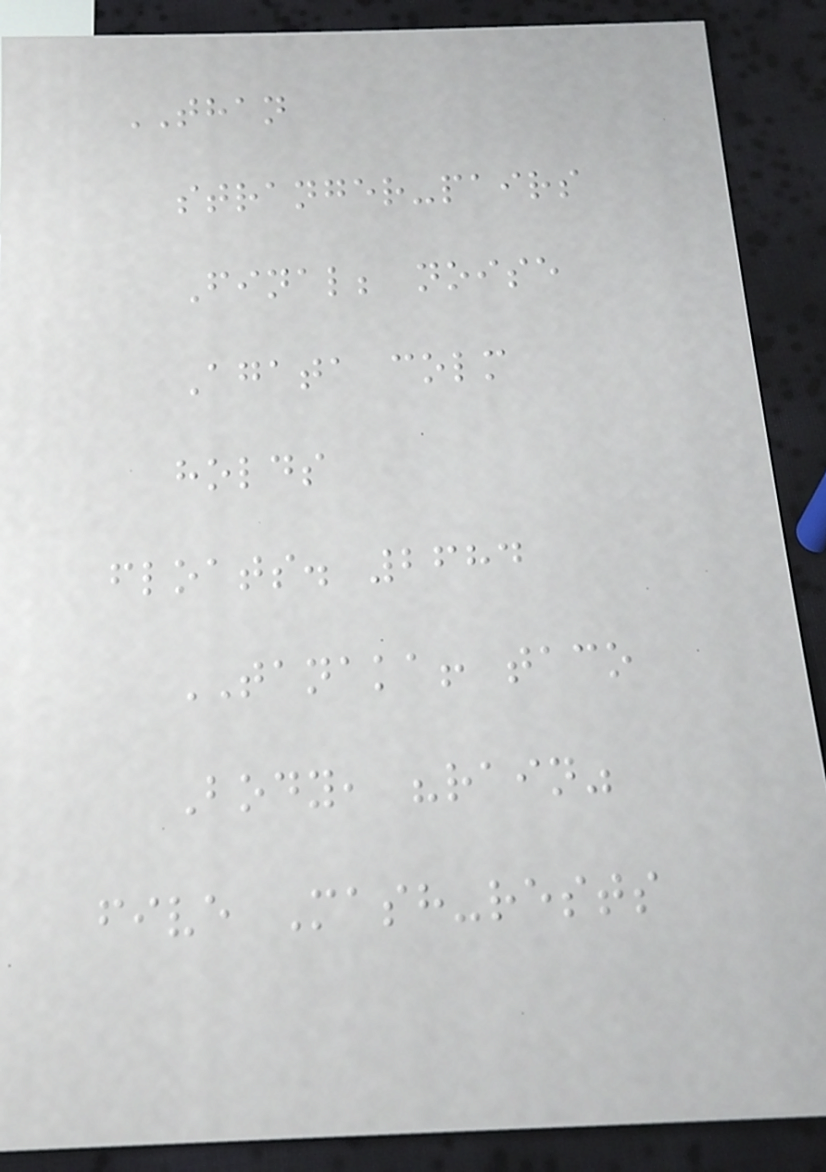THAN
stranger-pairs
Final; noise
Agata colm
holds
floats. 2684
TANAKA! taco
Body, "rain"
five Mash-rests
